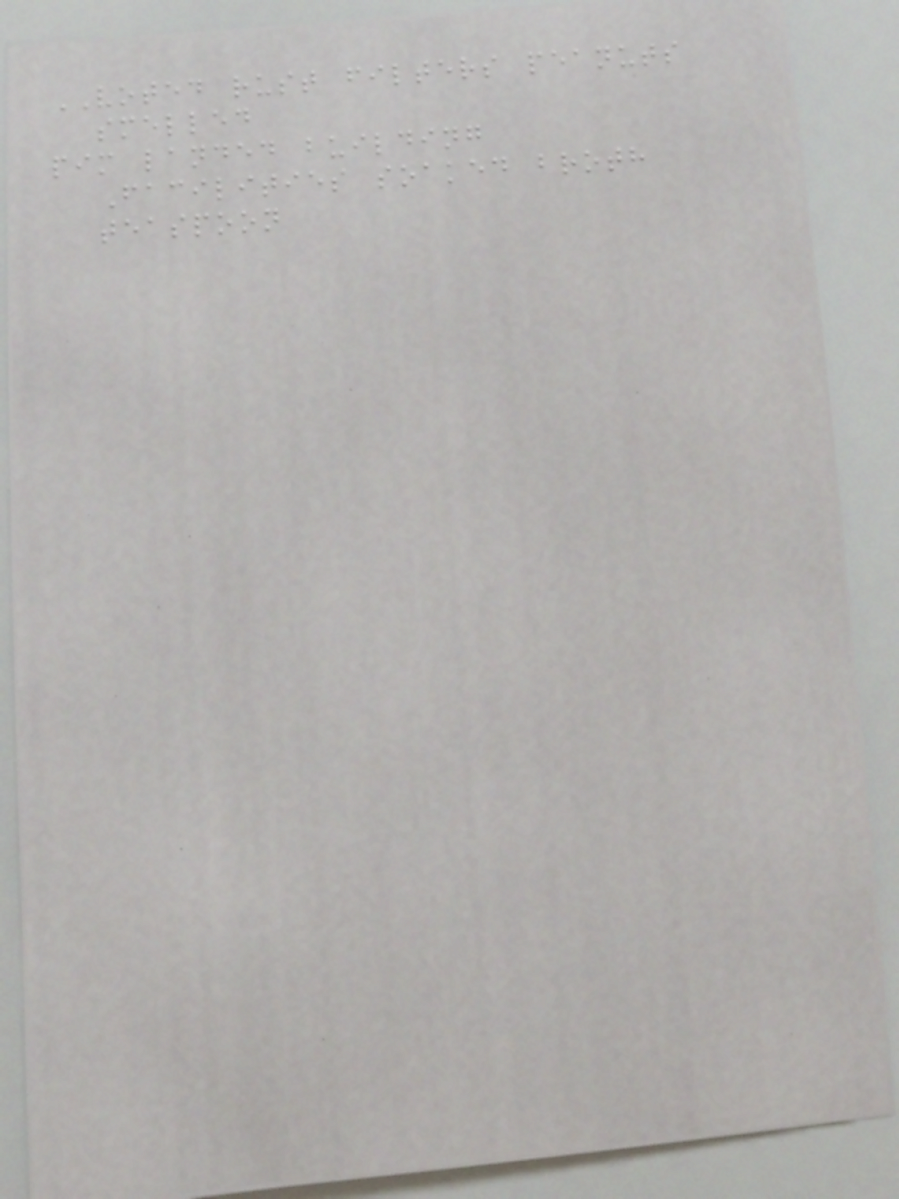VOTED rust filters peanuts
smelled
pim landed building
Facilities soaked broth
teaspoon
